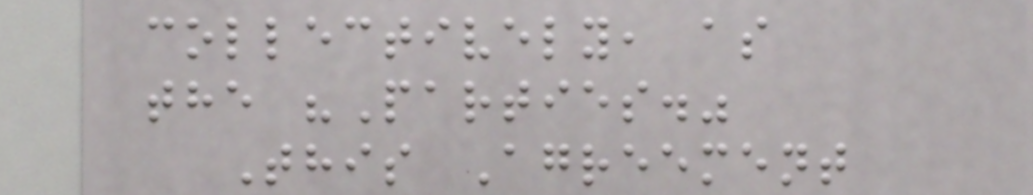collectively, as
the "Parties."
This Agreement
